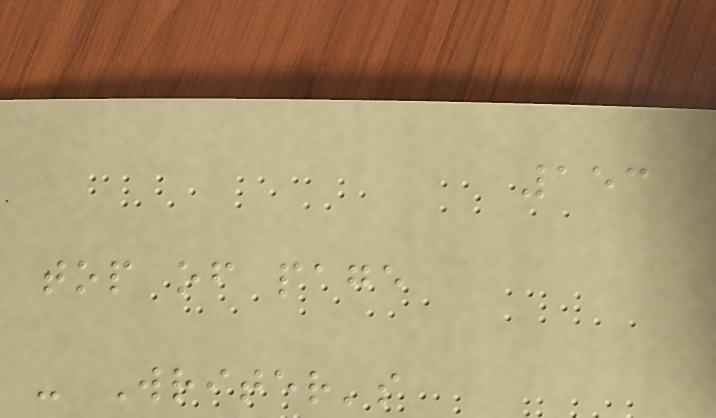153
top of page
- Writer's
